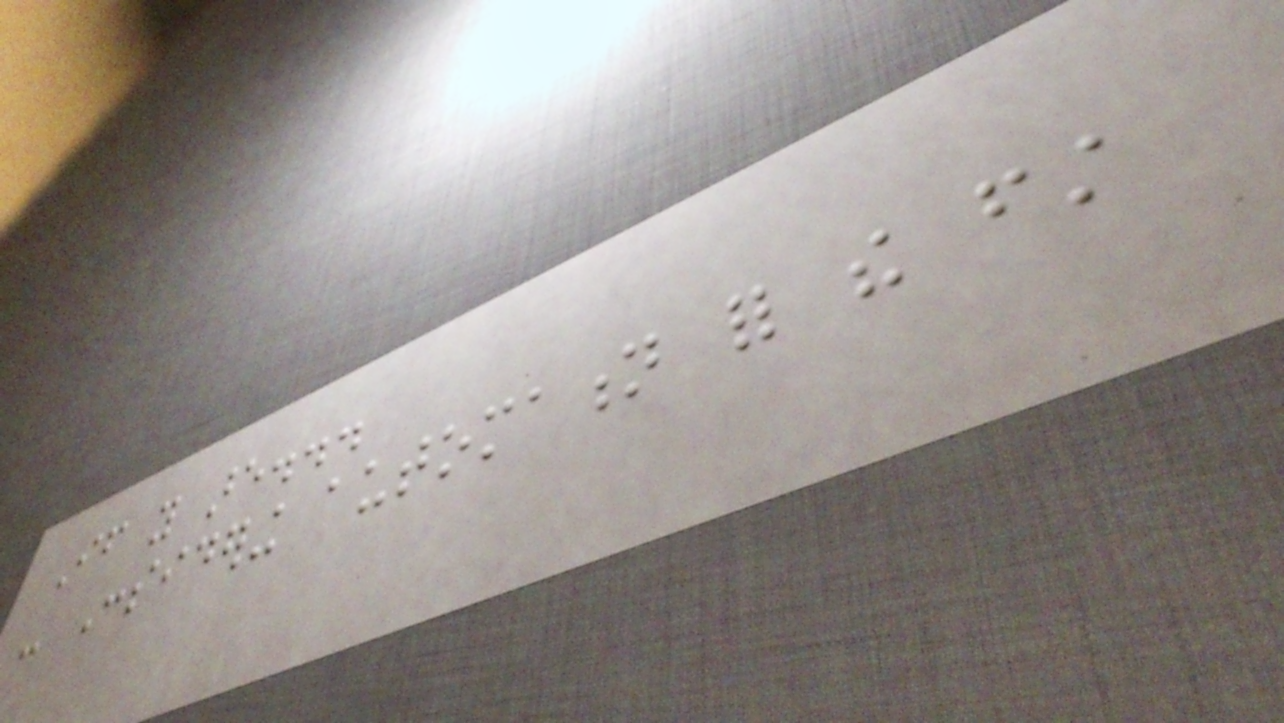If you are...
- Considering automation for the first
